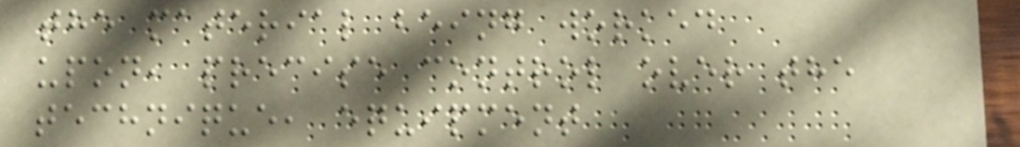the material being worked
upon, precise control over the
technique, equipment
